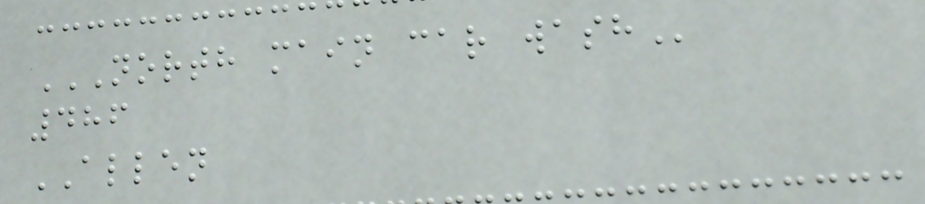NORTH MAIN CAR WASH
486
ALLEN
